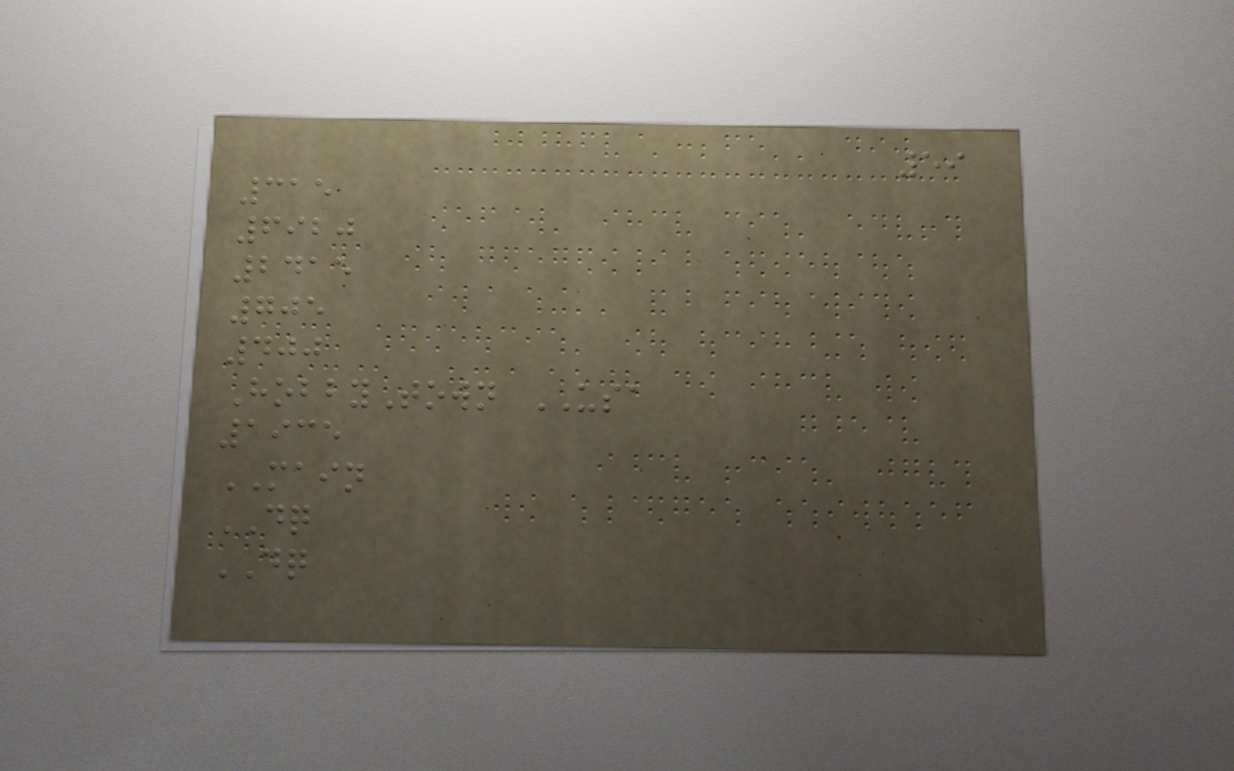59
315
6920
2415
705
400
HobbyTown USA
1935
MAIN
DQ
DQ
